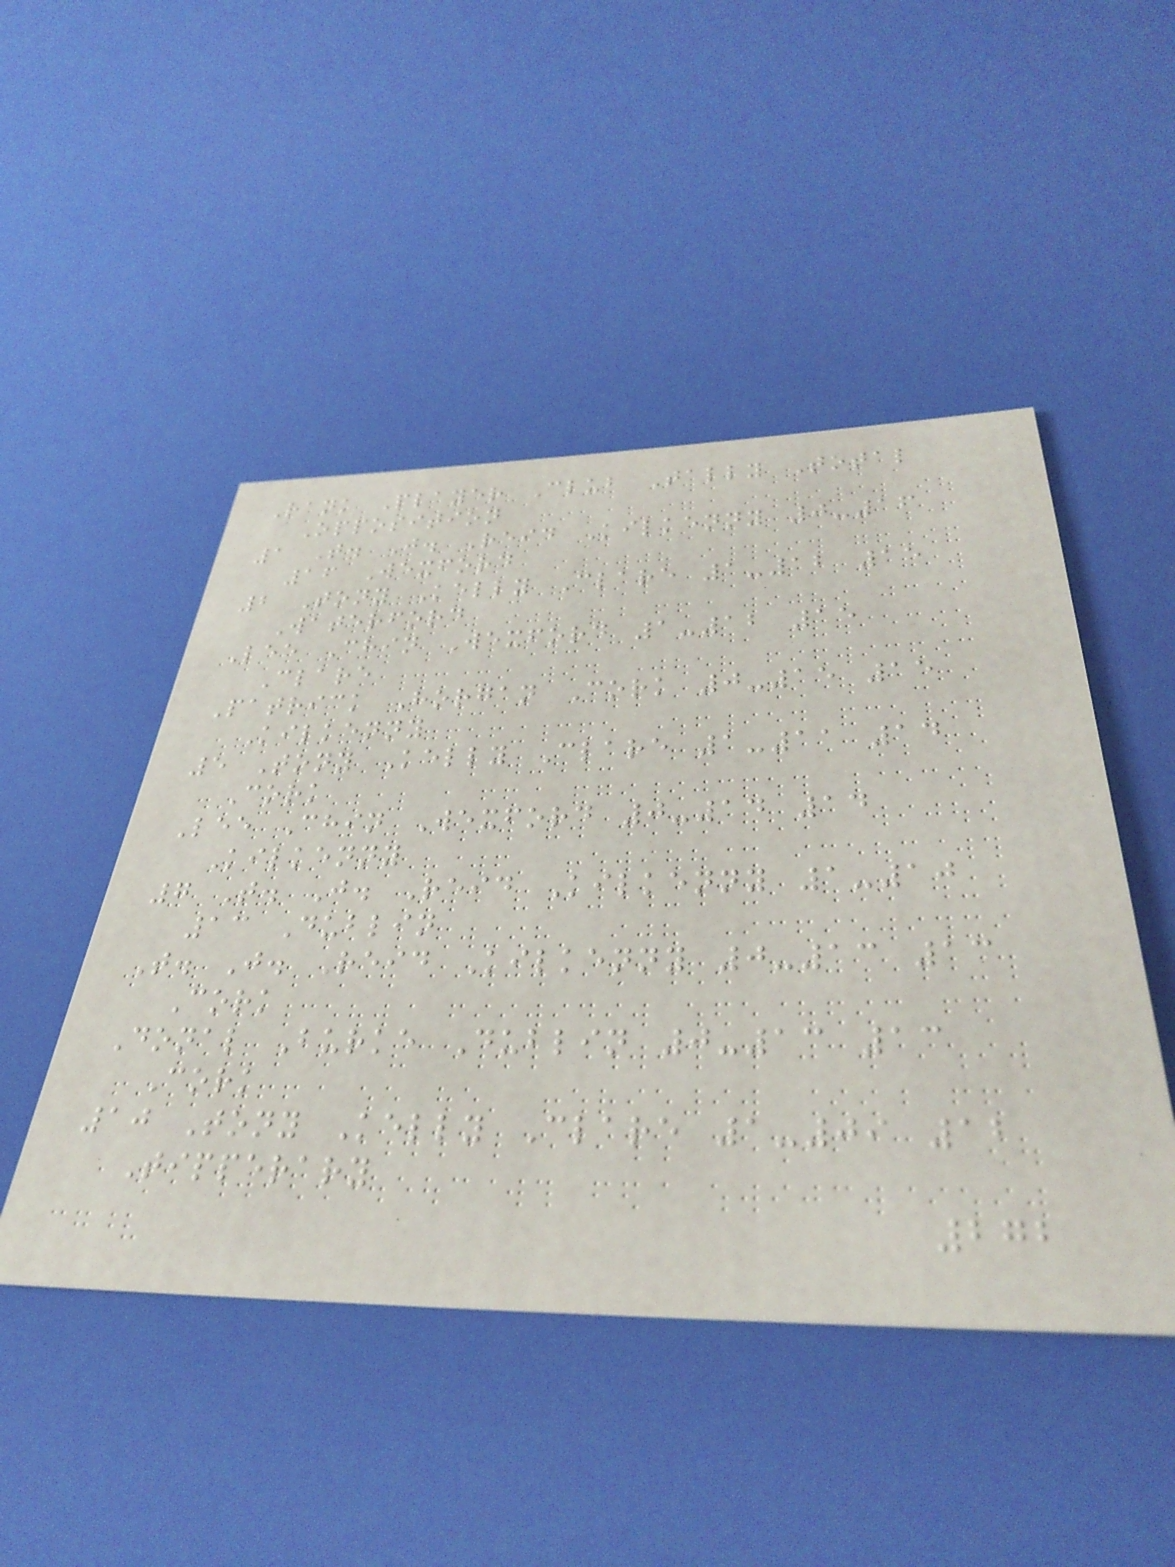Rank Player Club Tally Total
Opposition
1 T. J. Reid Kilkenny 0-16
16 Wexford
2 Tony Kelly Clare 1-12 15
Waterford
Lee Chin Wexford 1-12 15
Clare
Patrick Horgan Cork 0-15 15
Kilkenny
5 Tony Kelly Clare 1-11 14
Cork
Lee Chin Wexford 0-14 14
Kilkenny
7 T. J. Reid Kilkenny 1-10
13 Dublin
T. J. Reid Kilkenny 0-13 13
Cork
Donal Burke Dublin 0-13 13
Cork
10 Tony Kelly Clare 1-09 12
Tipperary
272
